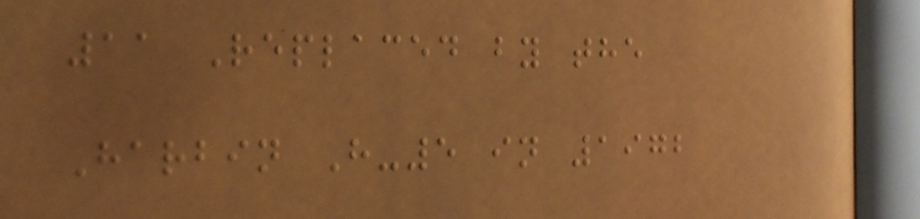11 Replaced by the
Harbin H-5 in 1972
